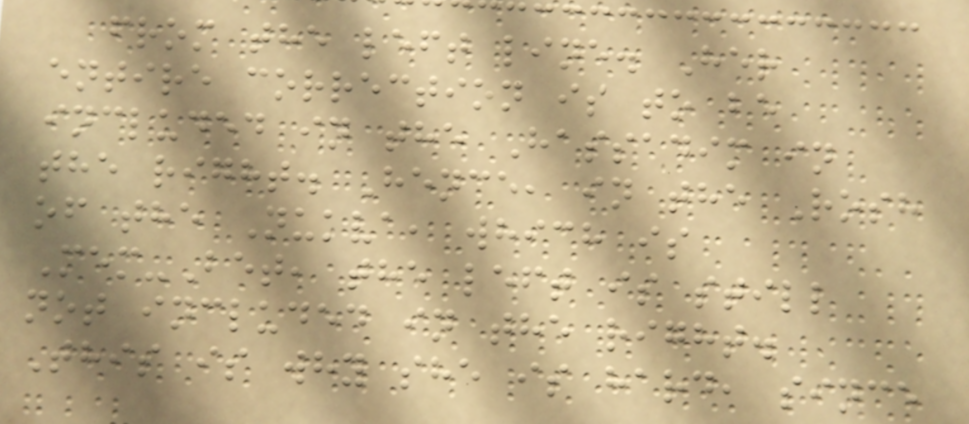from the left line. Her
entire correction is to be
included in the Hassadim in
the right. Hence, in the Rosh
of the Nukva, which is
Mem-Bet, the left is still
not included in the right.
This is why she is hard, since
